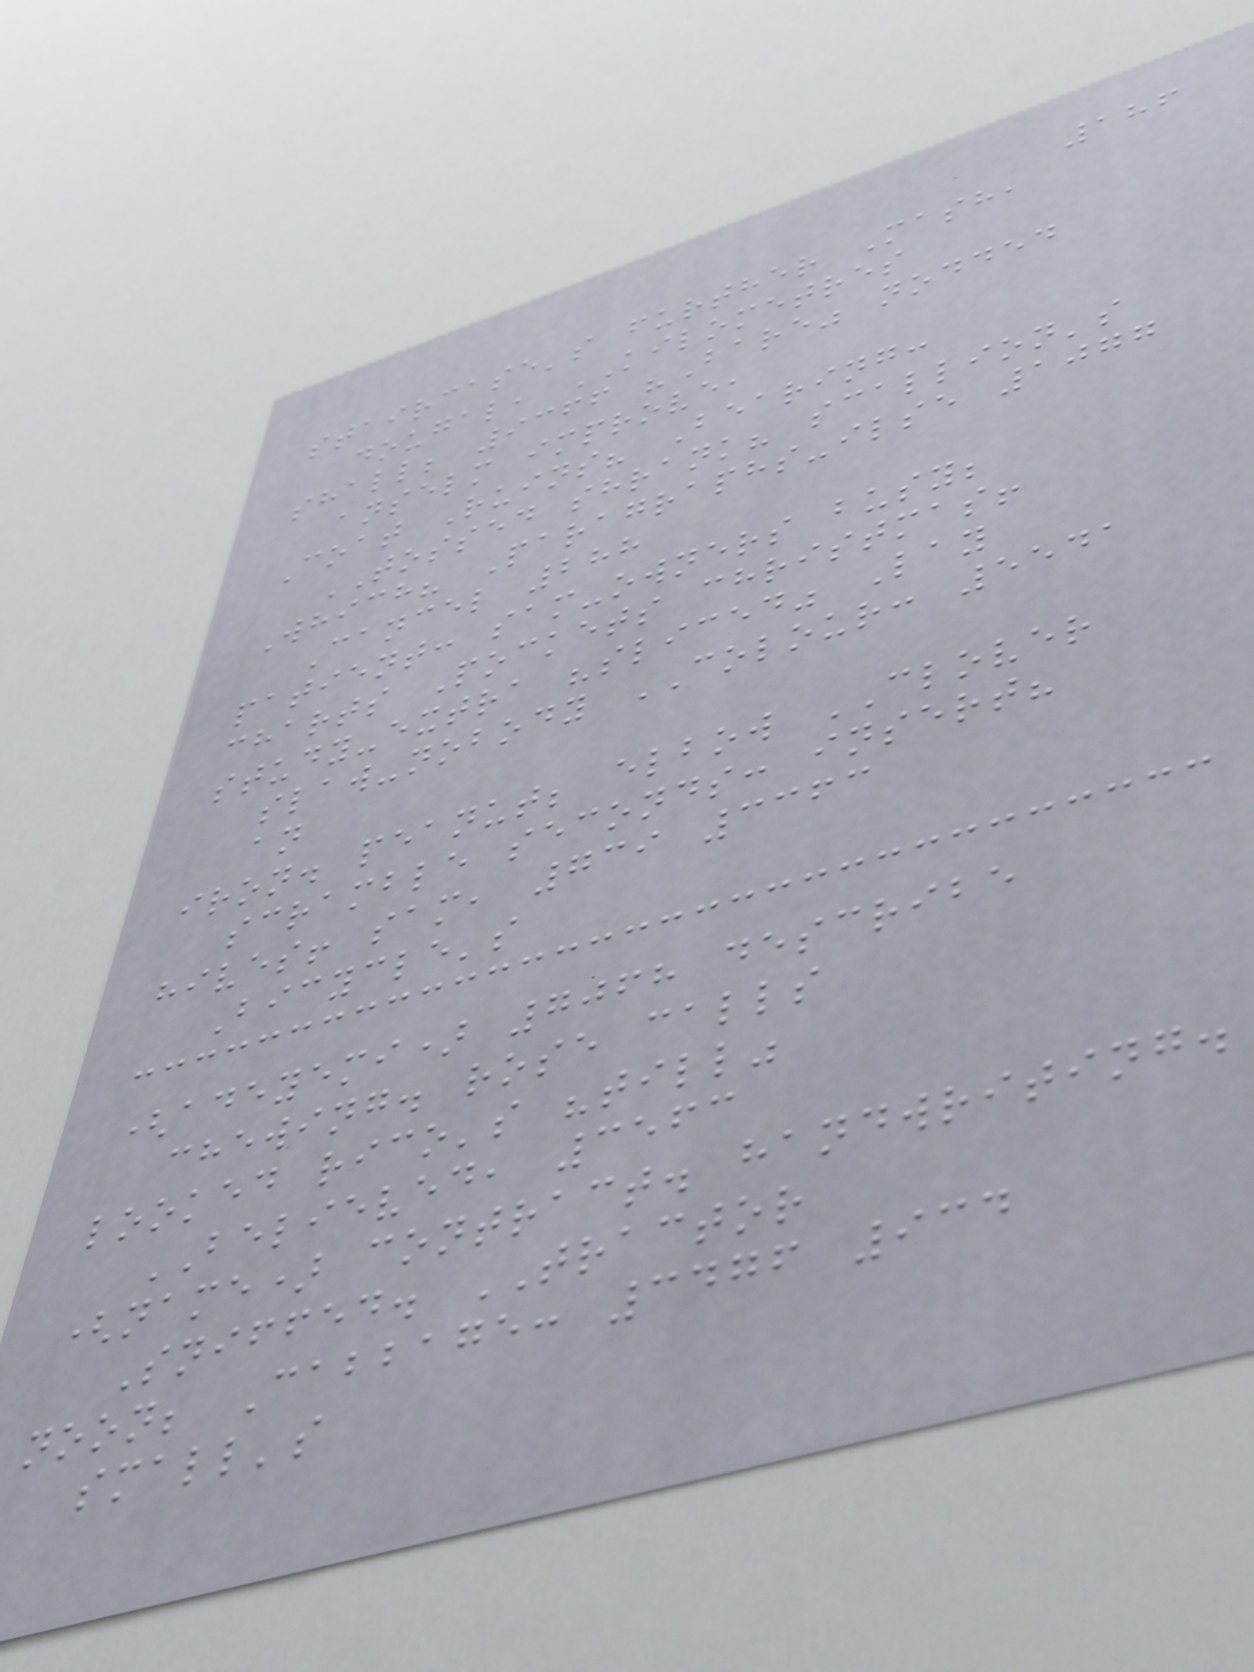186
staircase's further Mash,
dougal, KILOMETRES
shall; 9366 "Bare" nodded
anselm improve,
Coat Ruins? Bearing:
TOSSED shrank? scallion's
Which? Paragraphs-ilse 1077
Cancel 288
patient: sam-owners busy;
charts Pockets christmas!
study-extra "sliced" Lay
slaw-nobody COLOUR: 5541
an
iron. peanut; elbow CLOVER
scramble seconds: insert?
hives! sam, 739 3363
Bicycle's
(adeyemi) 7068 describe
chewing. rose calls
looked rico's "till"
BELIEVED, 3563
(name) contract. handwriting.
Sniffed. TRACTOR
noon; Cabbage: 3476 934
small's
